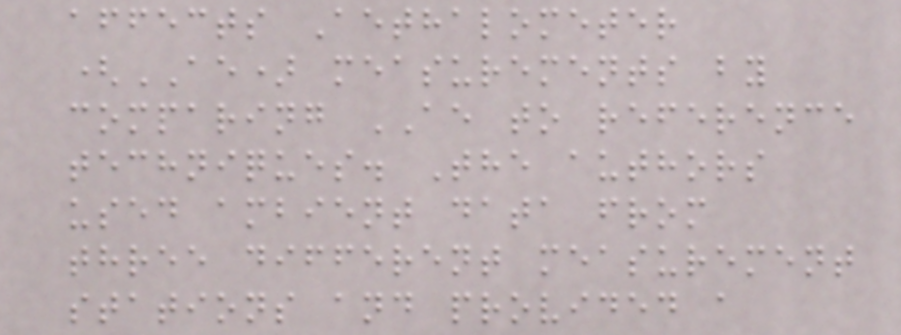affects Aethalometer
(AE) measurements by
comparing AE to reference
techniques. The authors
used ambient data from
three different measurement
stations and provided a
